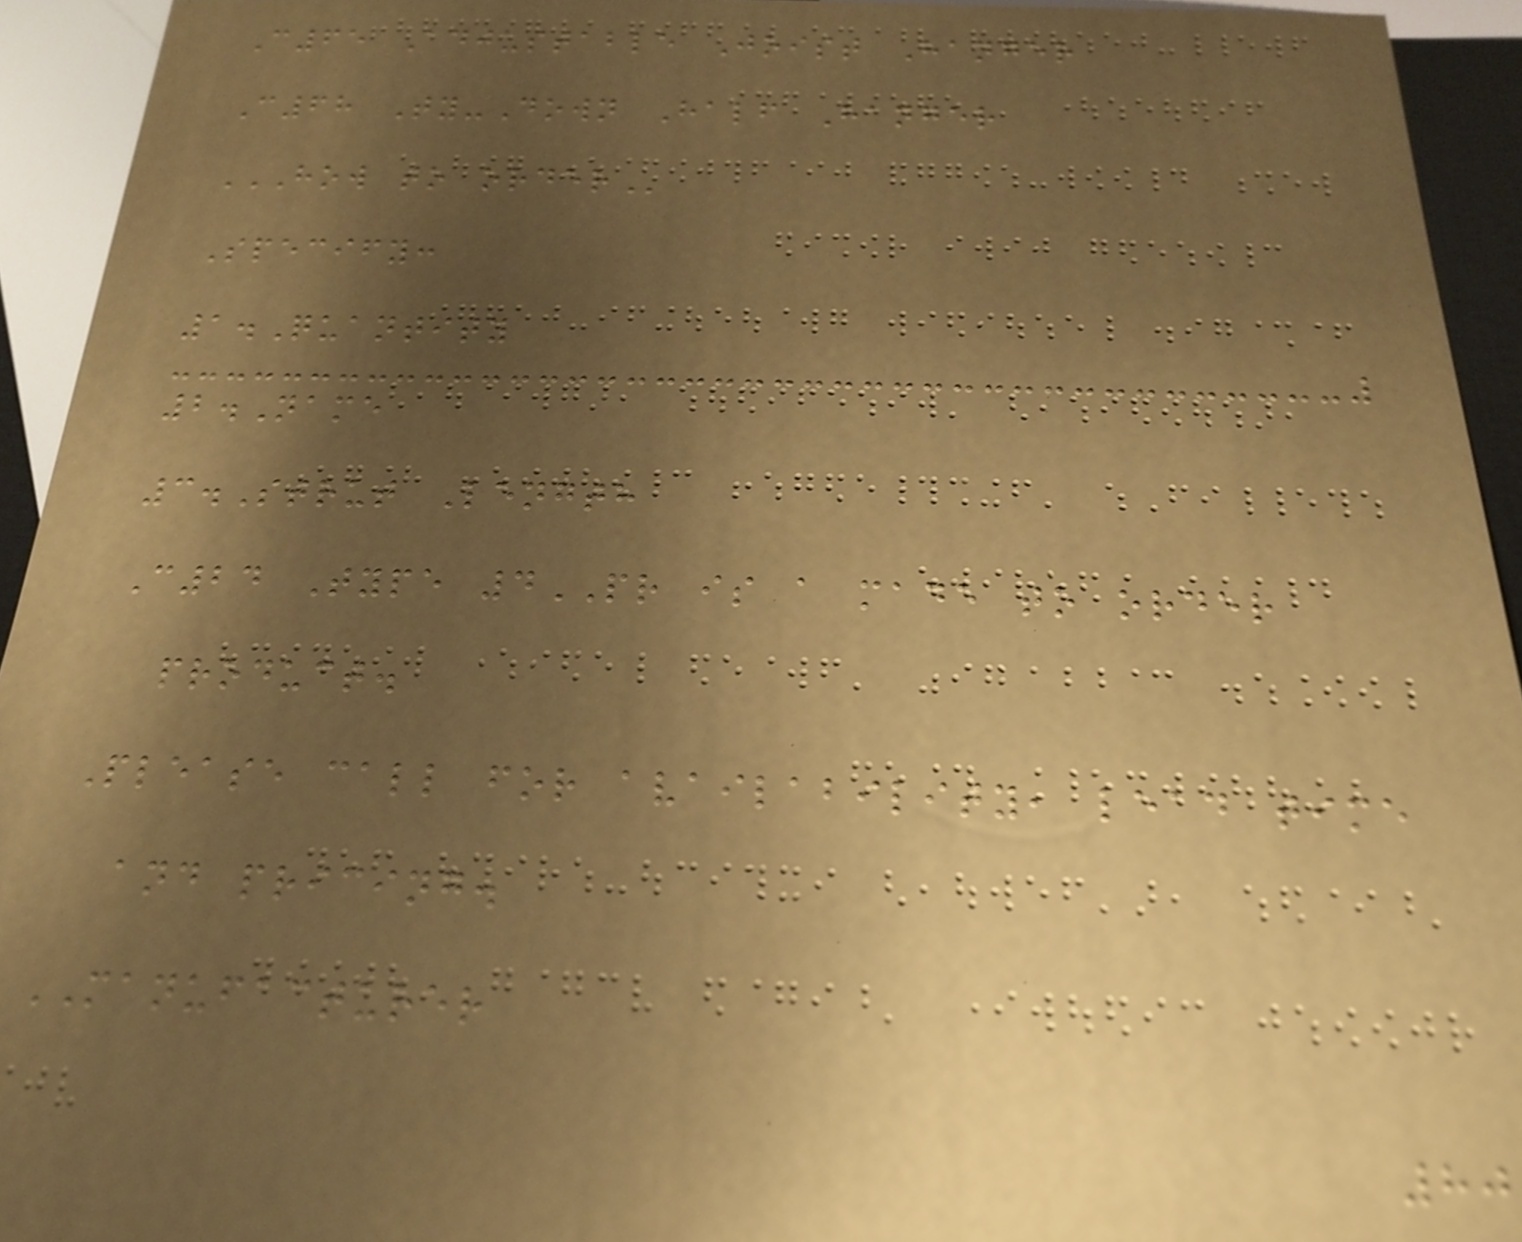C65 Adjustable Joist Hanger
C68 Ty-Down Half Hanger
HOW TO ORDER
Specify:
1.Quantity
2.Name
3.Strut Length
C24 Type 4PR is a made to order
product.
Please call for availability, lead time
and pricing.
MANUFACTURER
80
